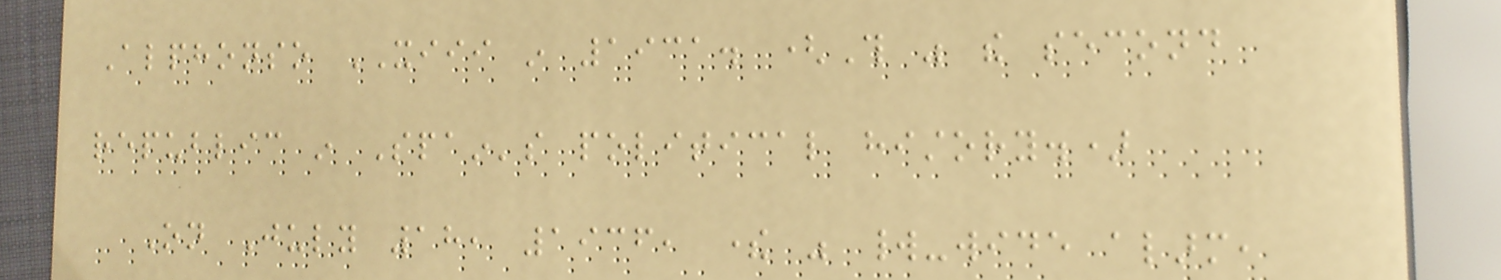Alphonso XIII in 1931. (This was the second
republic in Spain's political history.)
On July 18, 1936, there was world-wide alarm,
